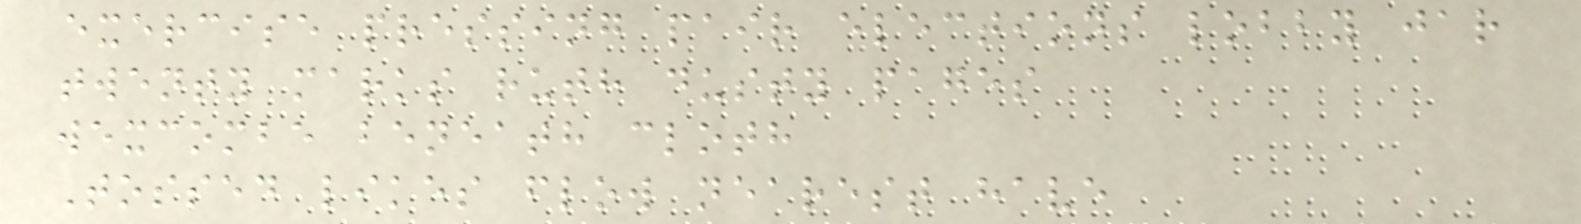exercise pressing pair elections lobby jar
twenty marks ruth dusty pages
wexcombe beneath cloth
Tossed likes flow nearest have
